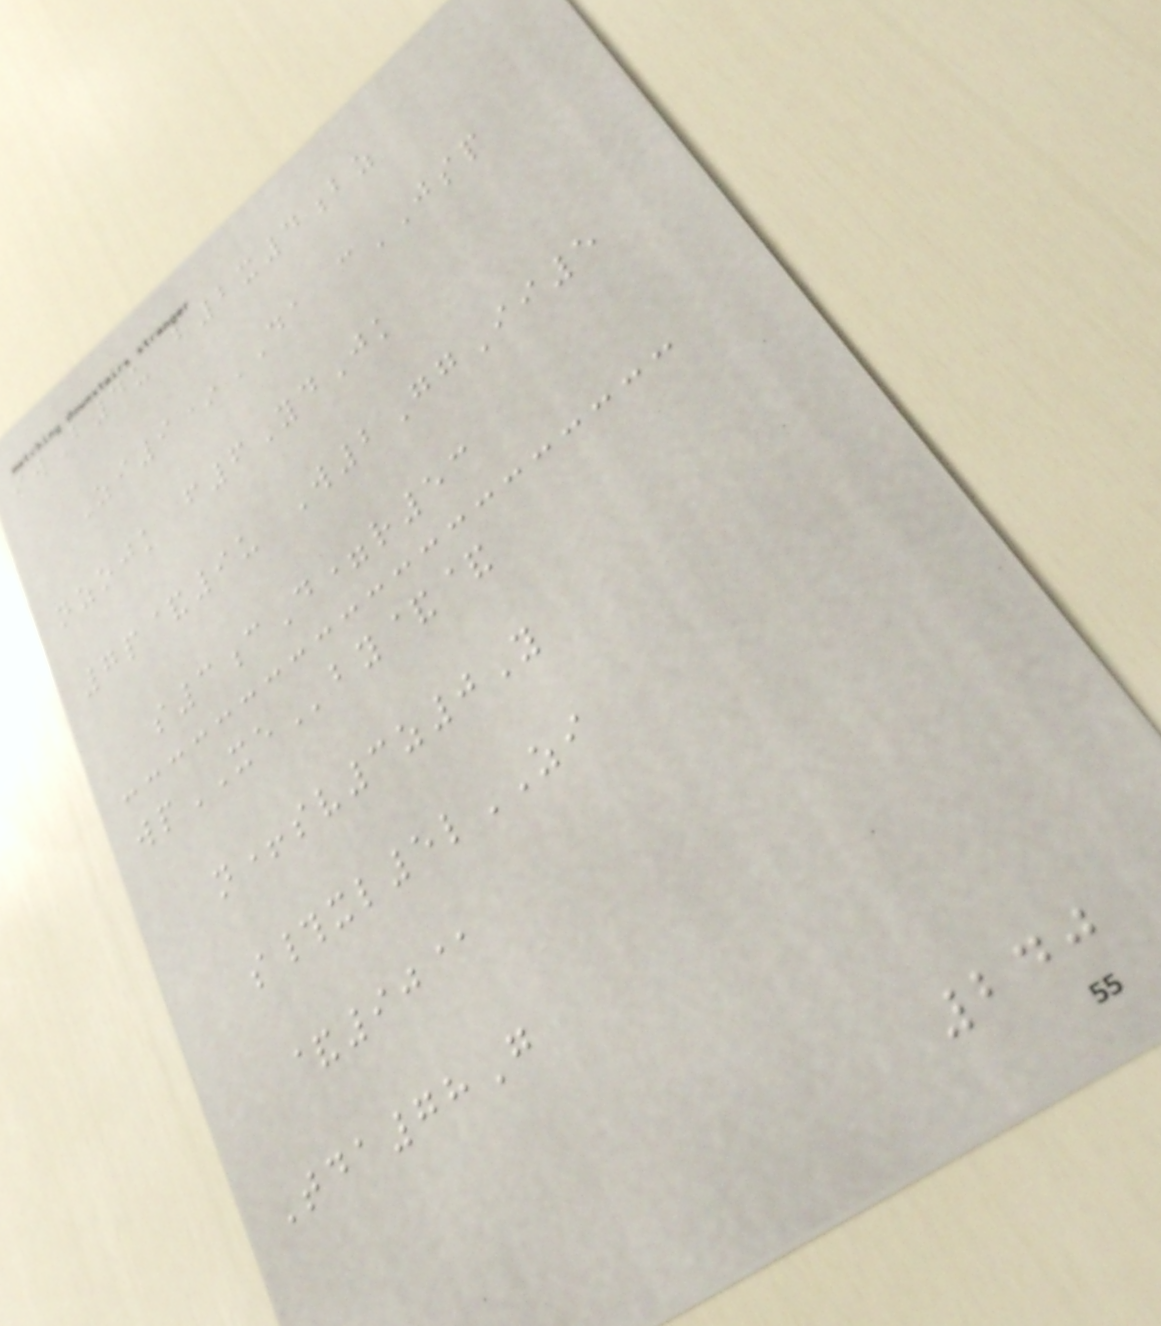iwB4u b2x4bz
Zi9*DA cJSP
nzojk f6YdJk
7p&9u W2GgIi5
s3cD=r53
wpXEby&&
n+sv3z0Y
s#xl5lZI
&90@
Tda78G
240
